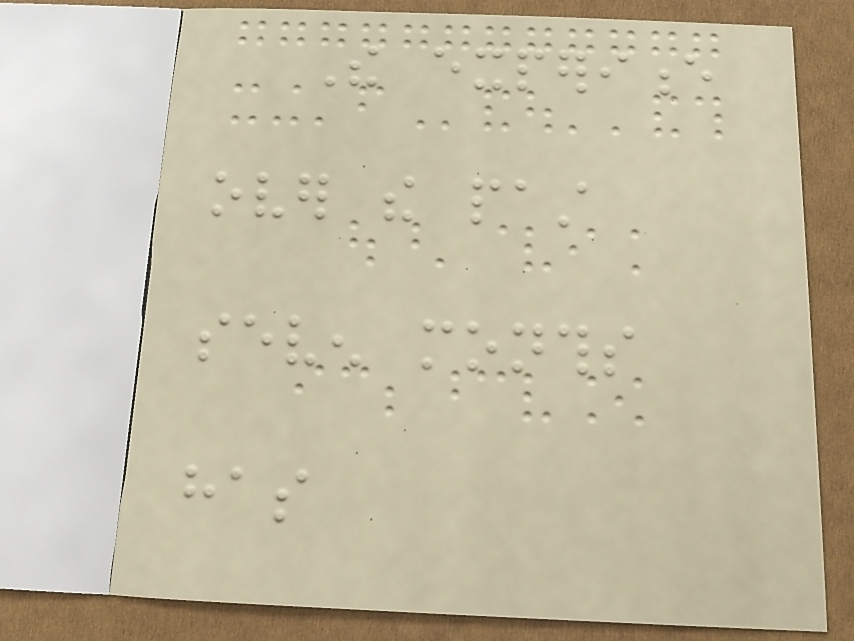The experience
over the past
seven months
has
